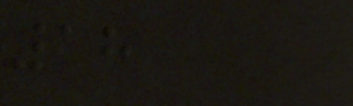18
